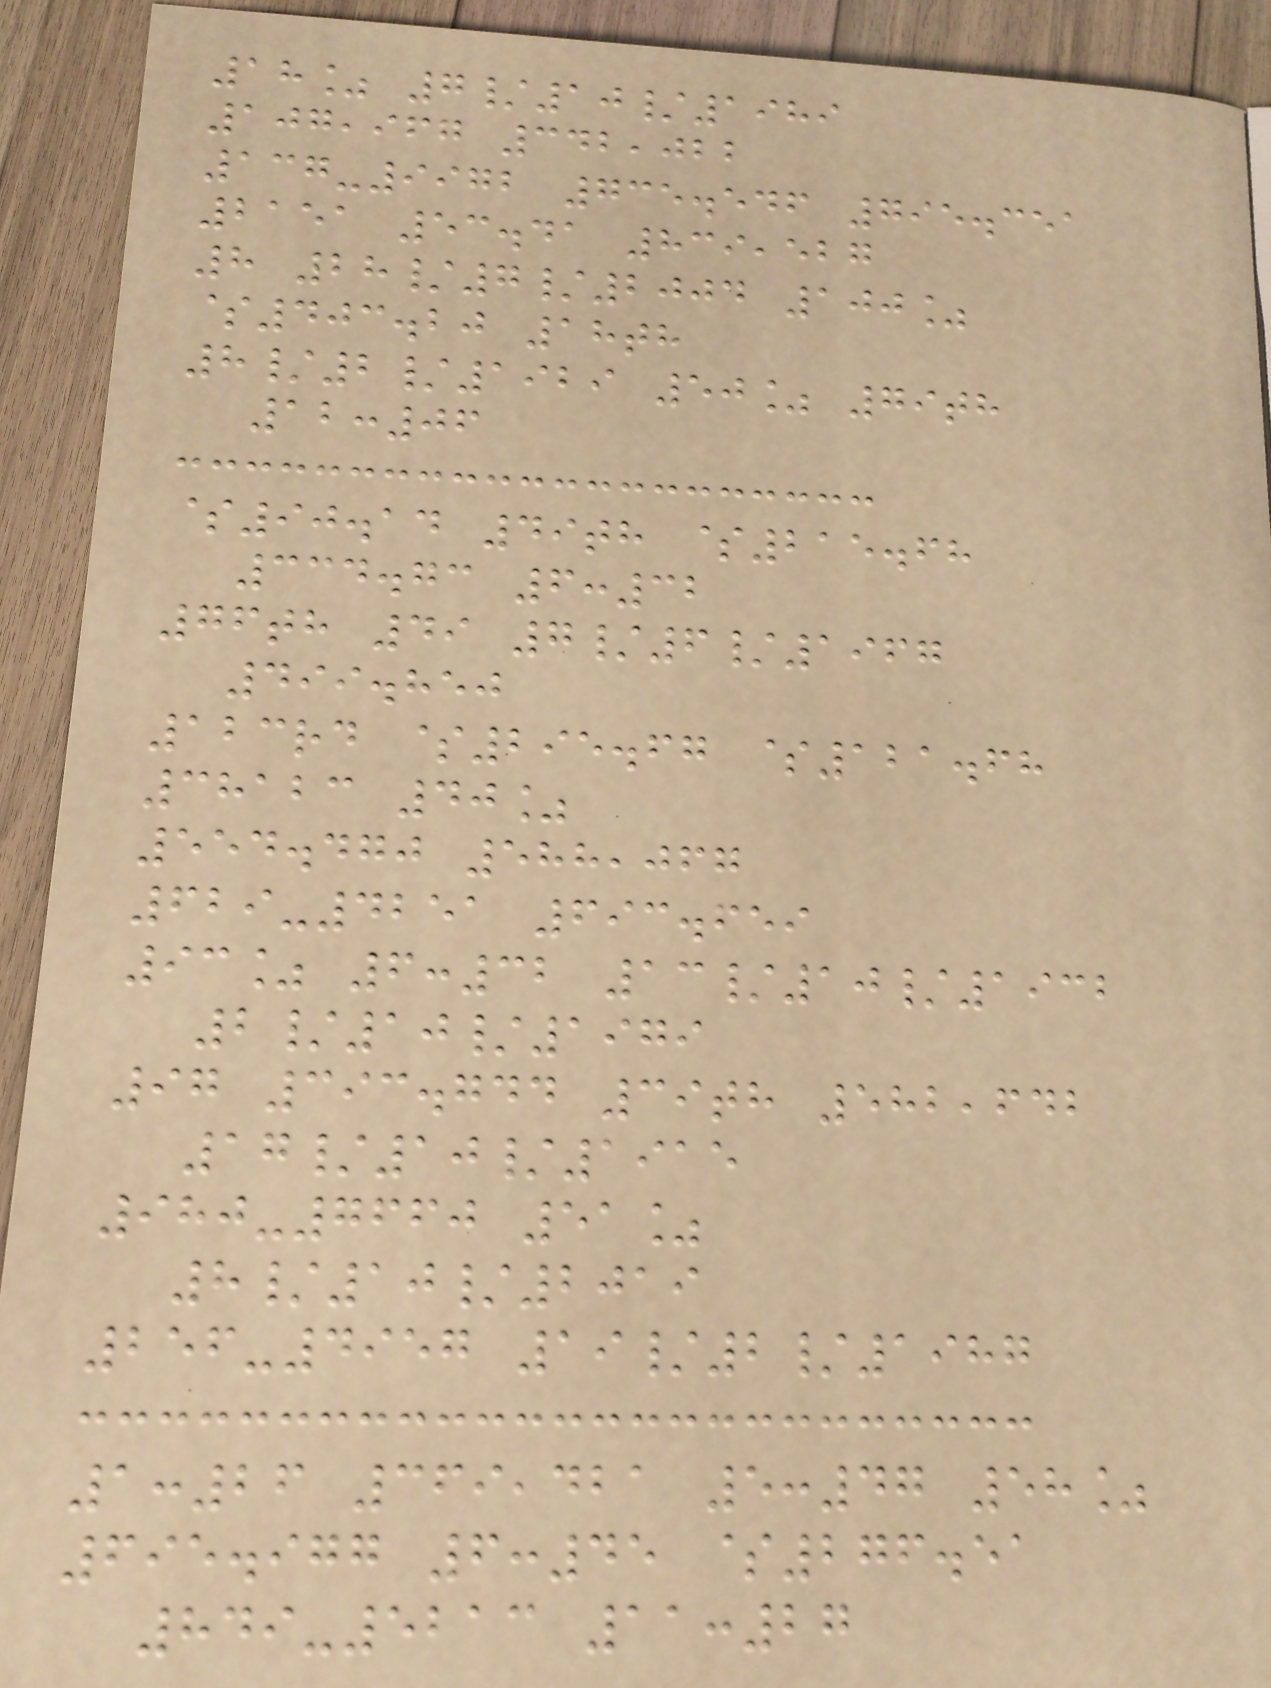18% 7/10/1989
107,967 342,022
137-9972 735.546 795.351
2151 53.41 839,527
8 28/7/2004 100%
$403.20 18th
8/2/1929 50% 79th
12:06
$90.14 49th $215.68
334.73 6:32
76th 49 7/6/1967
499.850
123rd $295.67 $121.68
38123 40%
554.470 588,067
629-4251 693.659
93% 6:32 13/10/1932
2/10/1979
97 393.744 39th 582,642
17/10/1915
980-7660 51%
8/10/2019
256-4957 19/2/1987
1:26 369,421 5:47 58%
695.977 6:45 $276.51
849-5213 11:27
